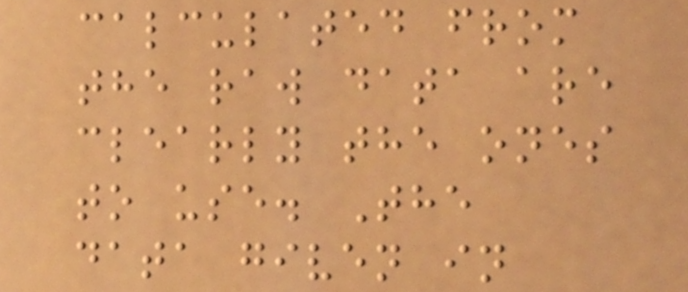calculated from
the raw data are
clearly the ones
to use. The
data given in
